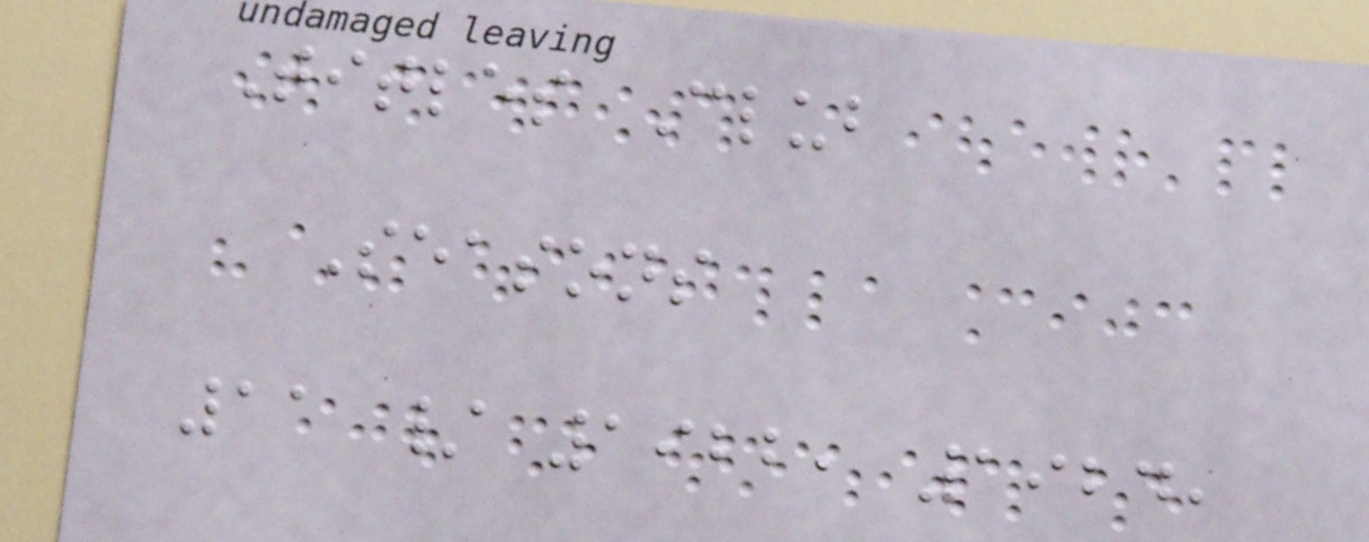Titles Club
Seasons
11 / 1922, 1924,
